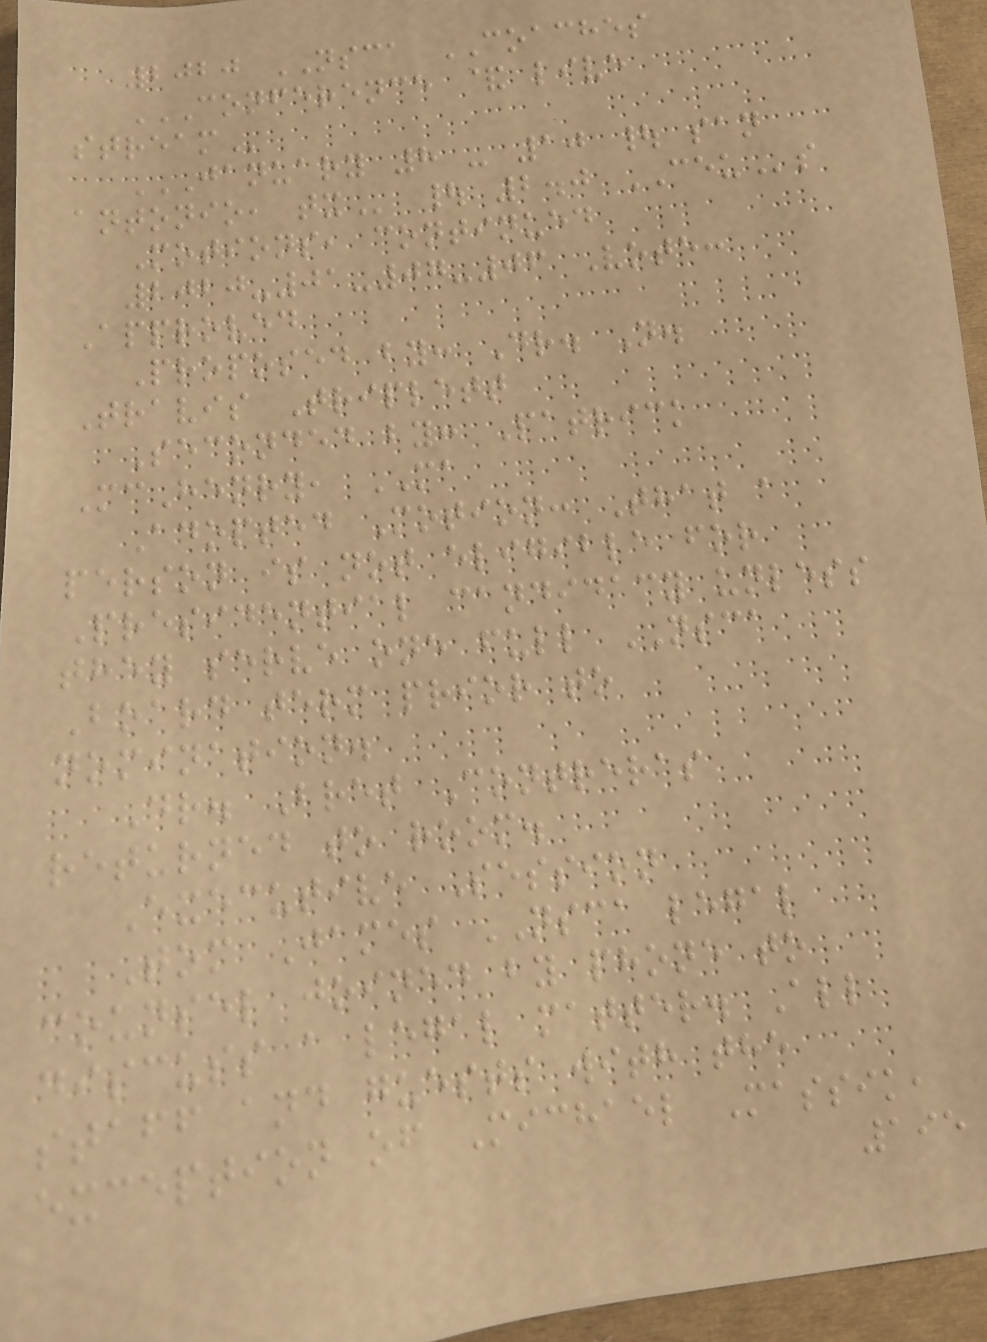2020 NSCA COACHES
CONFERENCE & LIVE
STREAM
JANUARY 8 - 10 | SAN
ANTONIO, TX | 2.0 CEUs
Motions, continued
2020-01-07-06 Vote:
Approved
Proposed by: Dr. N.
Travis Triplett
Seconded by: Patrick
McHenry, MA
Adopted Motion: That a
person is not eligible for
Presidential candidacy unless
they serve one full NSCA
Board term prior to
nomination.
Dr. Bret Contreras
returned to room.
Executive Session
Tom James NSCA legal
counsel joined by phone to
discuss a legal matter. All
staff and guests with the
exception of Michael Massik,
195
